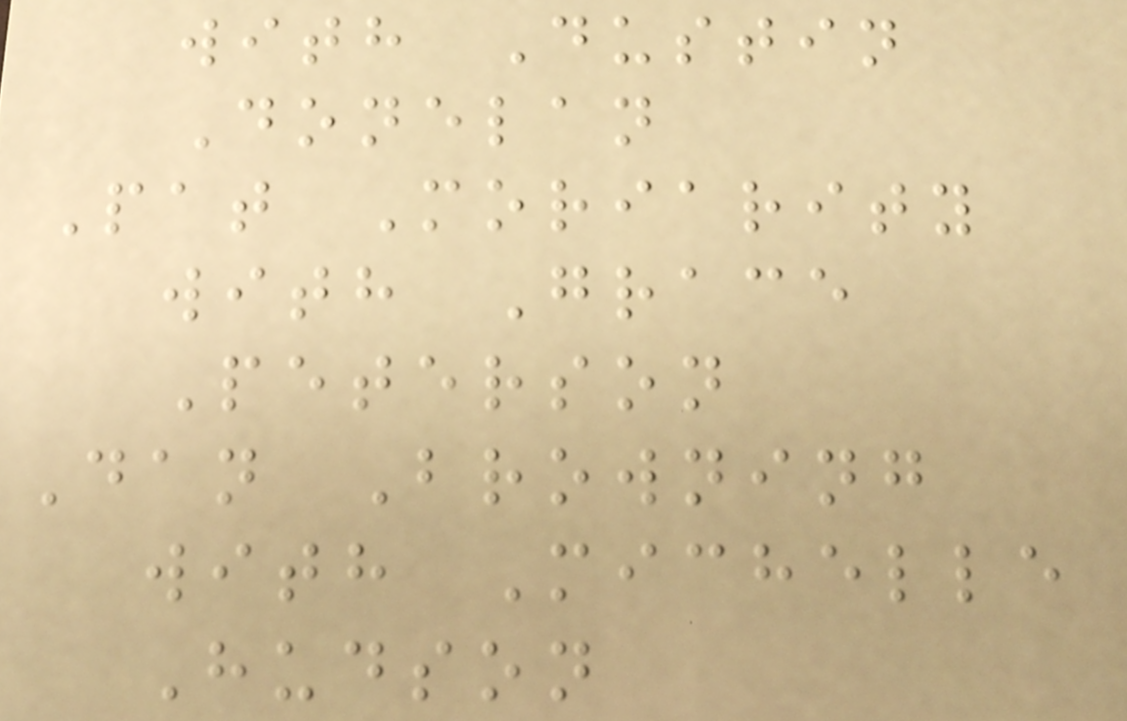with Dustin
Donelan
Pat Moriarity
with Grace
Peterson
Dan Browning
with Michelle
Hudson
